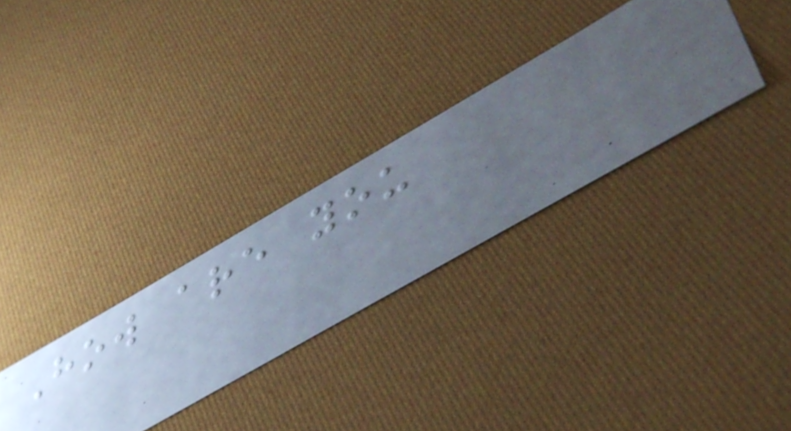How are you
